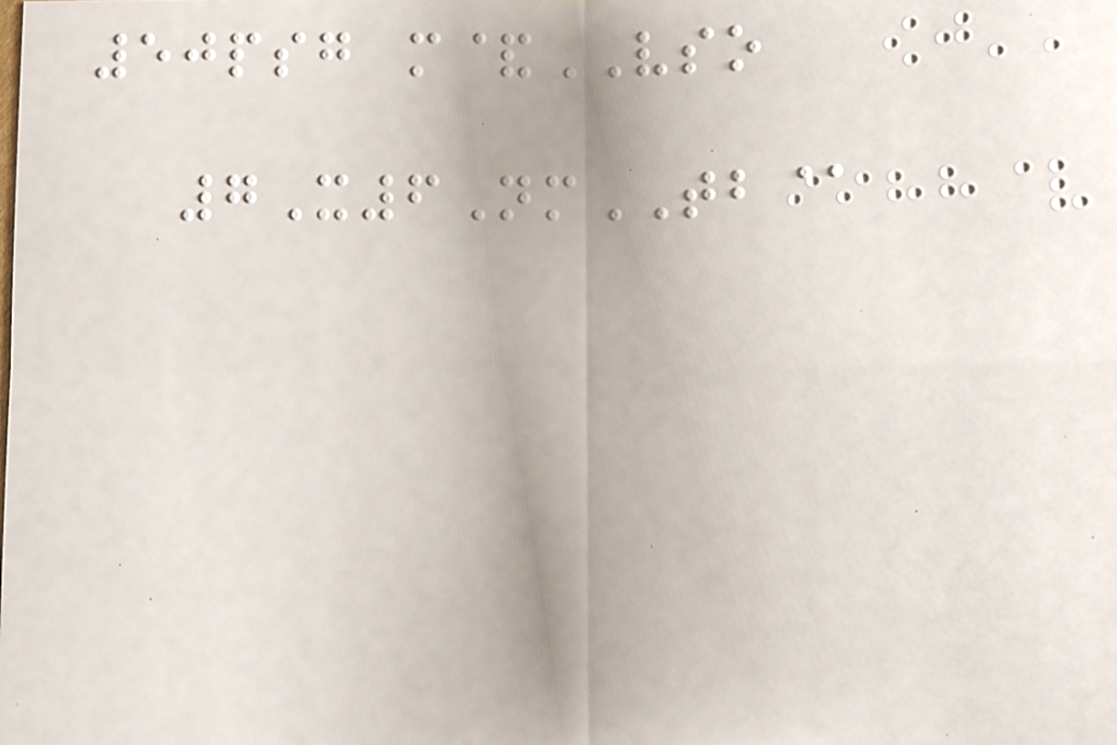50psg m&VSO
7X6NmTB@
